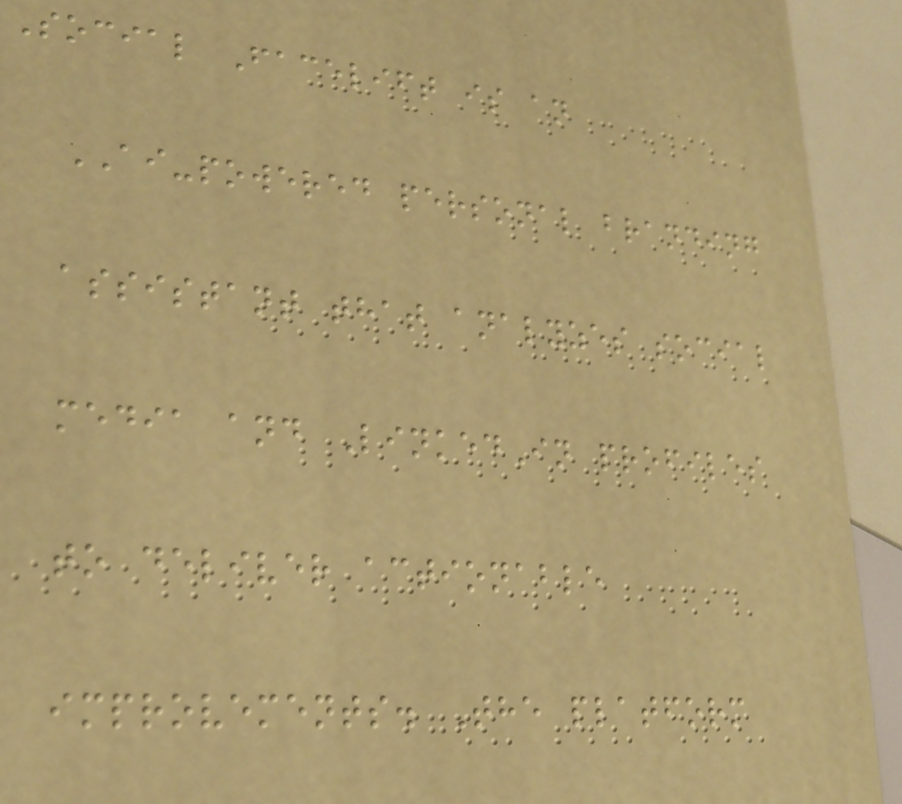Social Facelift is an
AI-powered personal branding
assistant that analyzes social
media and LinkedIn profiles
to deliver actionable
improvements. The platform
